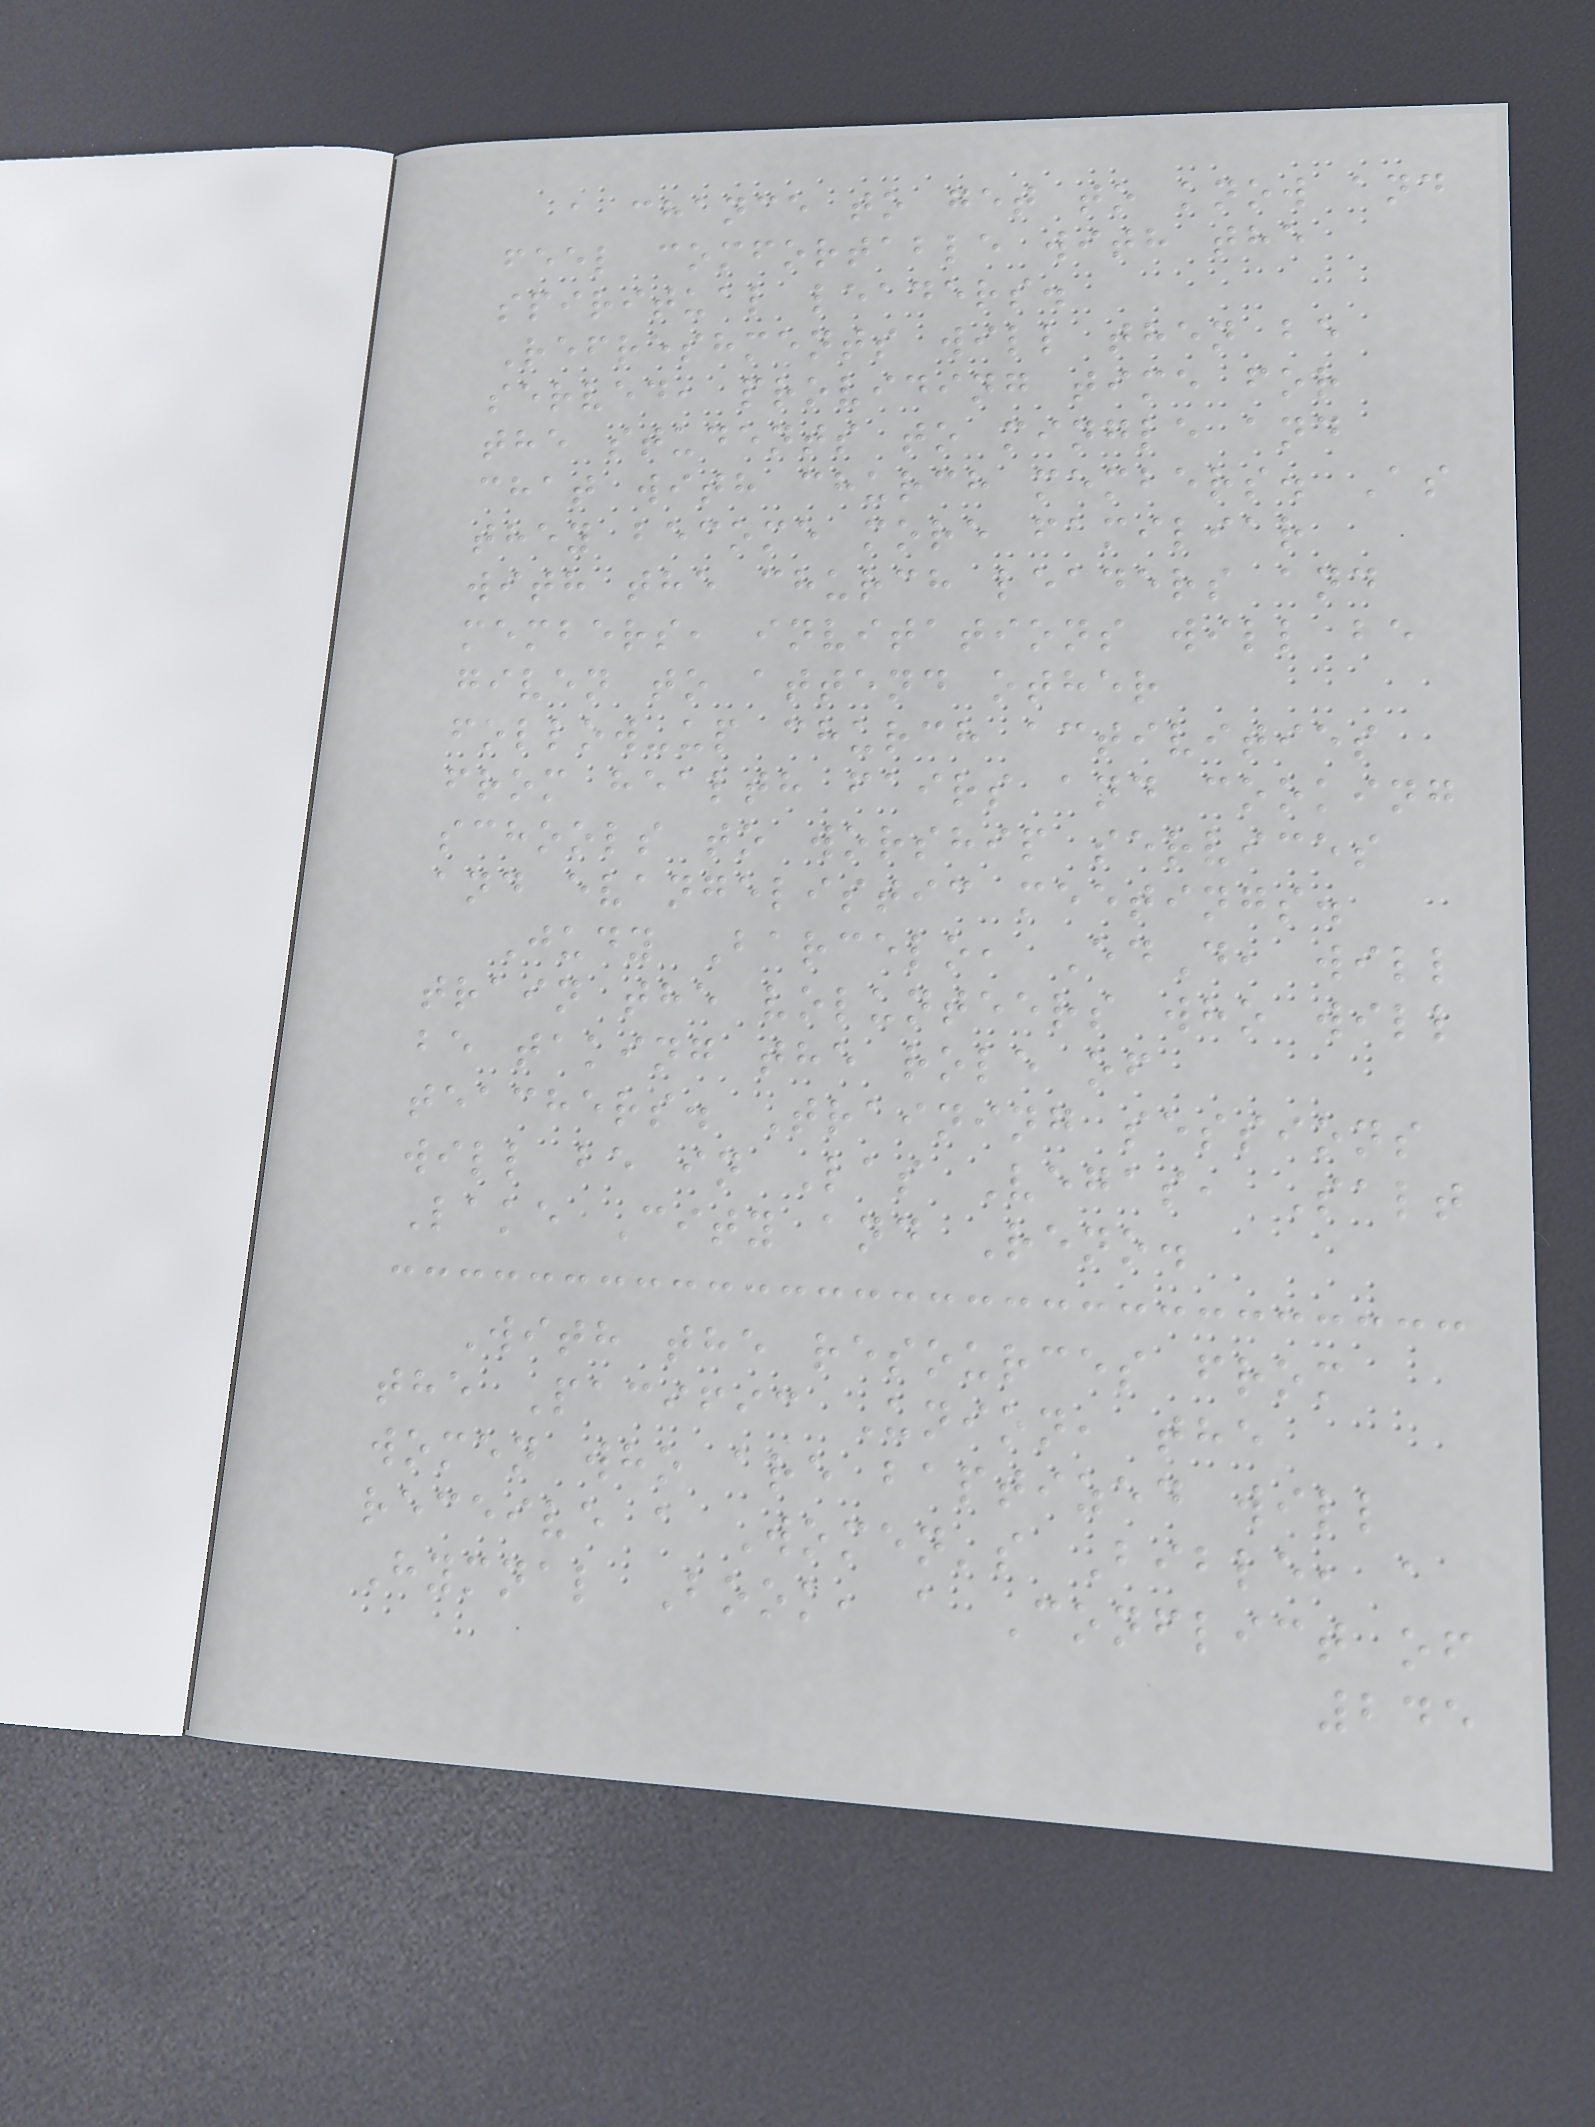a chance to get to know and
feel comfortable with the
spiritual leaders.
Refreshments will then be
served, providing time for
the students to mingle and
chat with church members. As
they become more familiar
with the church leaders and
members, invitations will be
given to attend other
follow-up church activities
from health fairs and cooking
schools to worship services
and evangelistic meetings.
Judy Barcelo, EdD, will
train the volunteers who will
be taking the role of
teachers. Training sessions
will be in Las Vegas, Salt
Lake City and Reno.
With the resources from
the Pacific Union, the
women who are baptized will
receive a Women's Bible, a
Hymnal Book, a Conflict of
245
